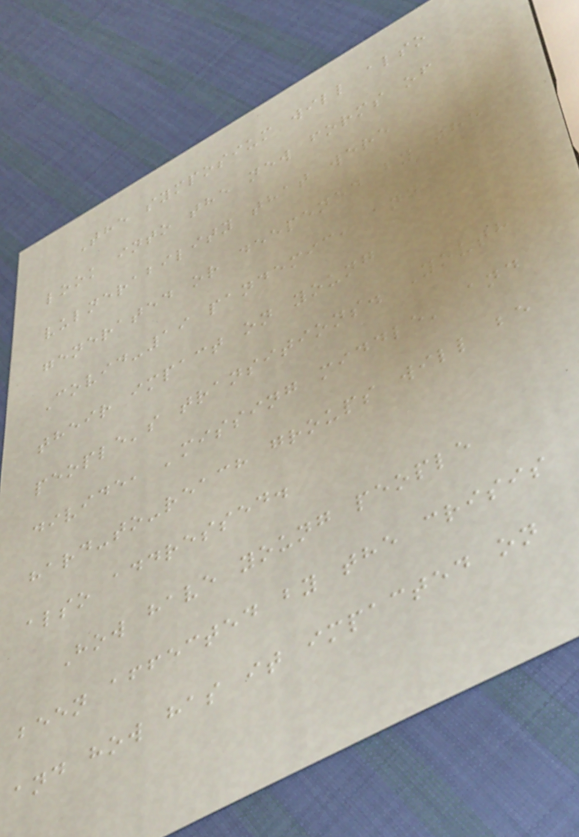The symposium will also
look into the new forms of
vulnerability that were
generated or deepened by the
Covid-19 pandemic, and
their impact on young
people's transitions. Youth
divide, 'missing middle' and
hard-to-reach groups will be
also addressed.
How have young people
been affected by the crisis
and how has it impacted on
